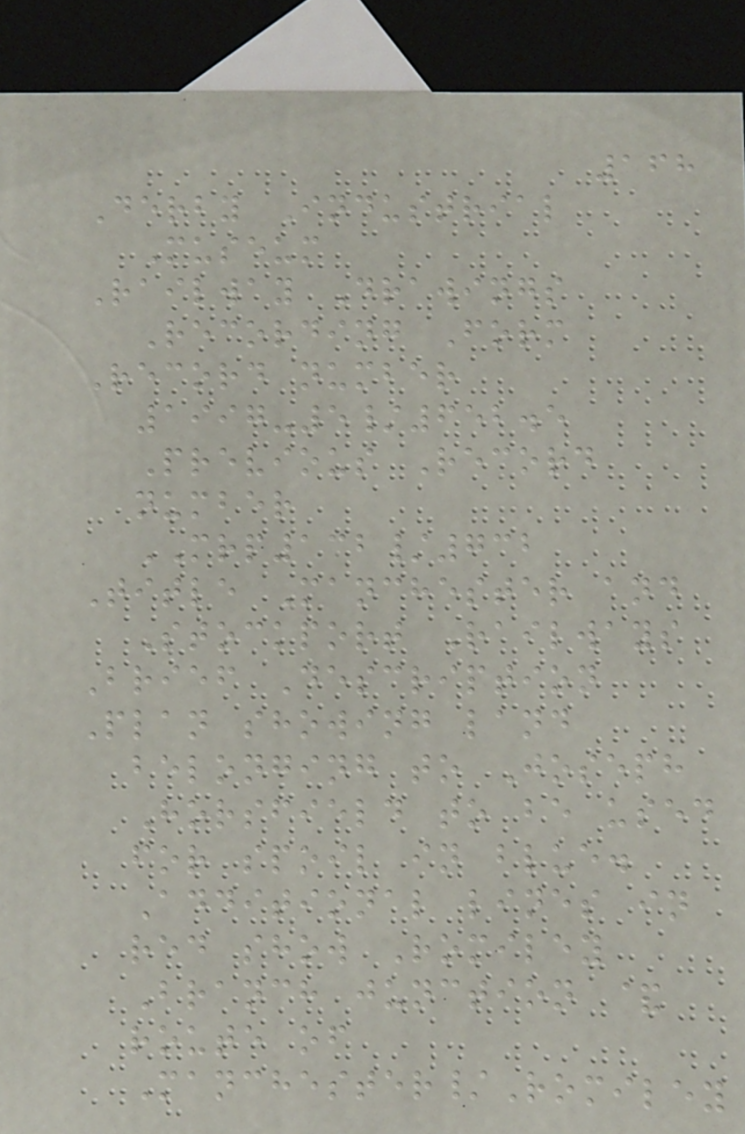168
Derby Industrial
Museum
Railway Drawings
Recording Form
Record number
1997-5/652.5
Previous Record
number
MRP132/732
Title Manchester and
Stockport Railways
Brief Description
Plan showing land
belonging to Joseph
Horsfield to be used
for spoil in blue.
Additional lines in
red show Romiley
Branch junction &
route of
Manchester/Romiley
